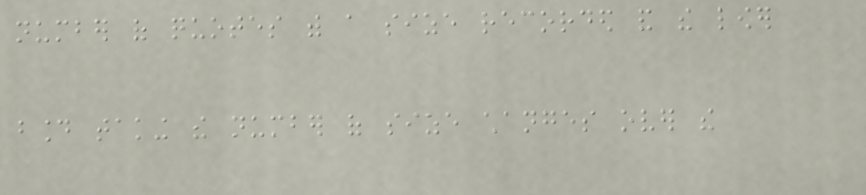number of quotes with a size recorded and the lower
bound taking the number of size changes over the
